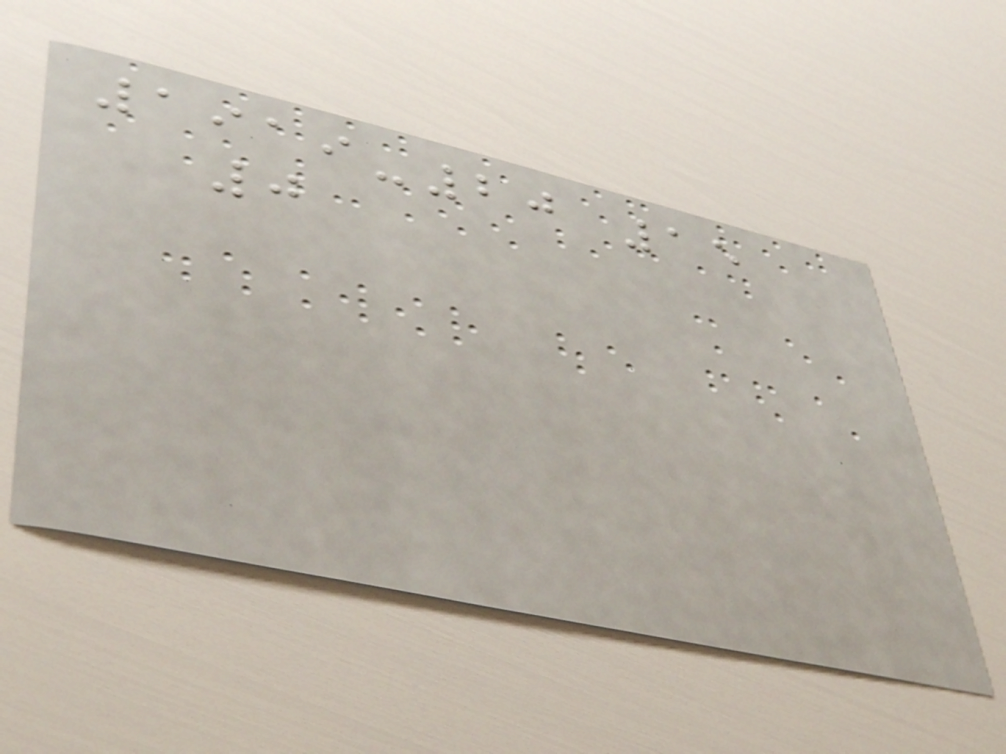1919-20 15
0
